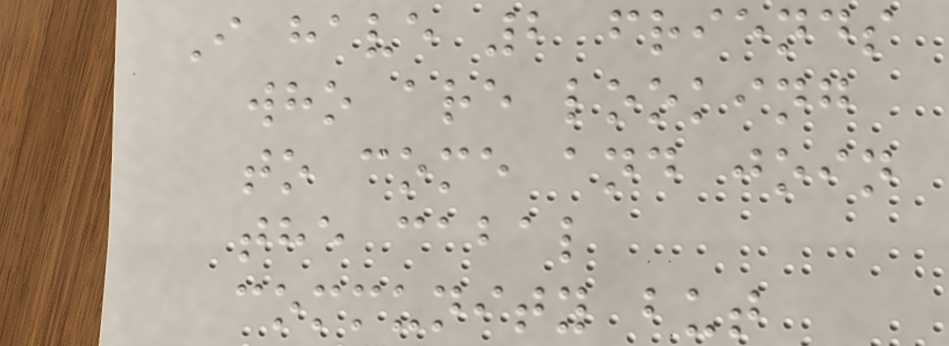I have 2 friends
who are looking
to come and join
the cabal
community but
